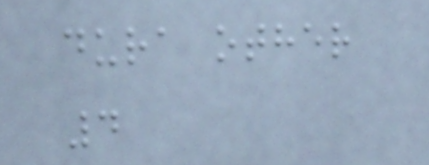dura other
4
